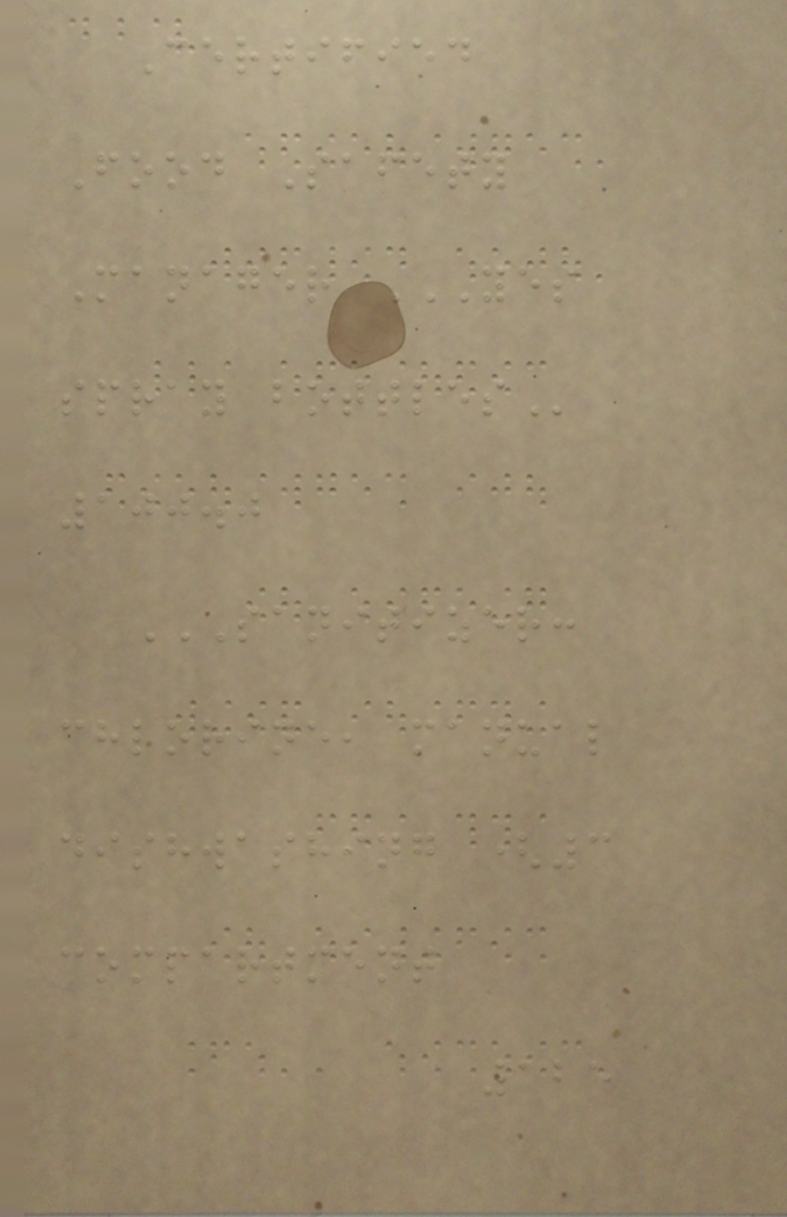Certified
Food Safety
Manager YES
SPRAY BOTTLES
100.0
SANITIZER:
CHLORINE, MANUAL
DISHWASHING (3
COMPARTMENT
125
